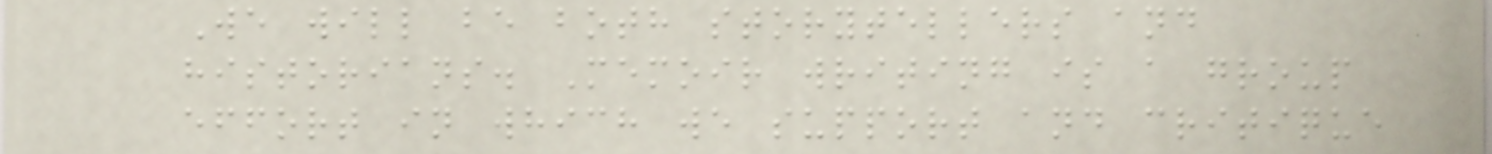We will be both storytellers and
historians. Memoir writing is a group
effort in which we support and critique
